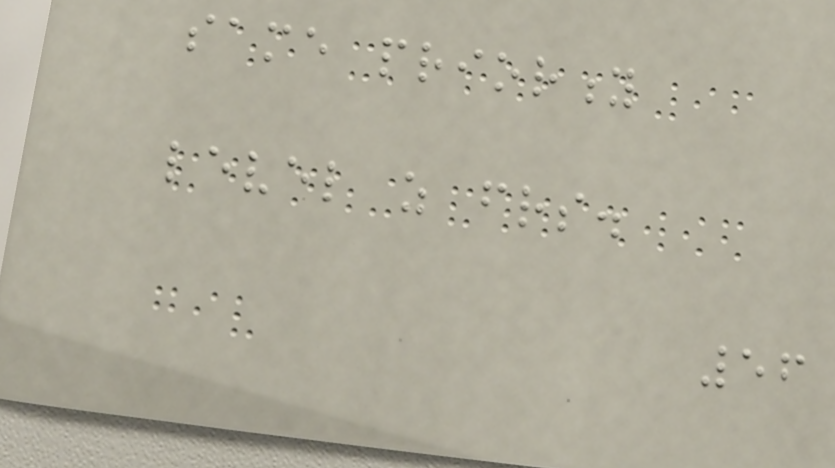same priority
level as friends.
56
